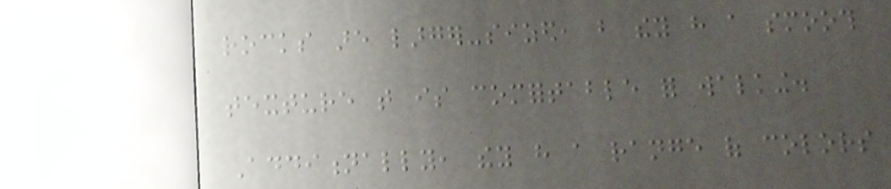rocks are larger-sized, but they have a smooth
texture that is comfortable for walking.
Additionally, they have a range of colors
